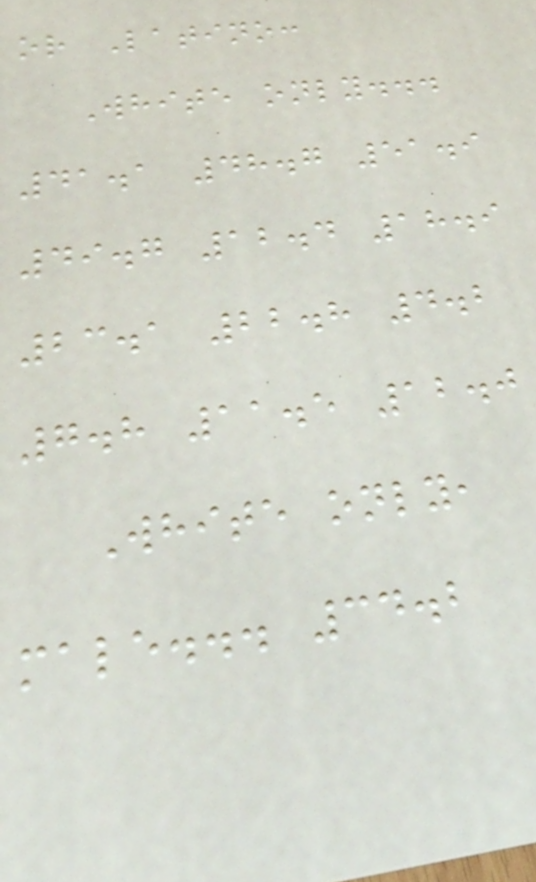or Latino:
White only...
41.1 48.7 51.9
49.7 12.4 18.9
23.1 22.8 4.2
7.8 11.5 12.0
White only,
male... 34.2
